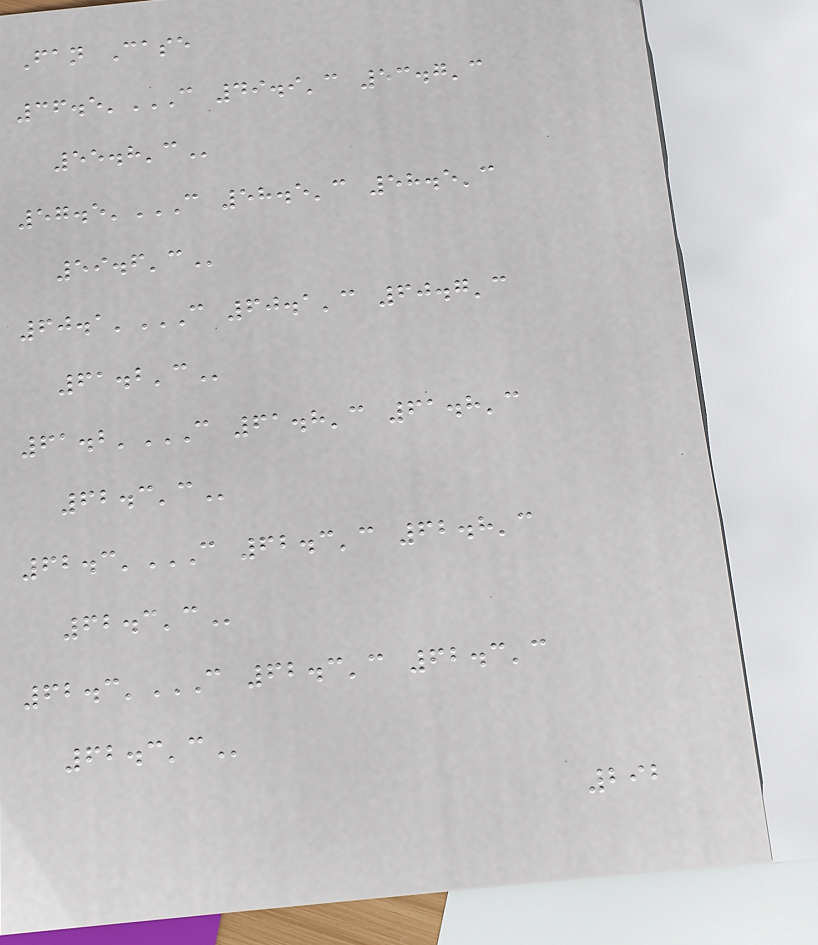Fan Case
36.5'C 49.9'C 53.7'C
55.8'C
57.5'C 58.5'C 58.5'C
59.6'C
60.1'C 60.1'C 60.7'C
61.2'C
61.2'C 61.8'C 61.8'C
62.3'C
62.3'C 62.3'C 62.8'C
62.3'C
62.3'C 62.3'C 62.3'C
62.3'C
292
